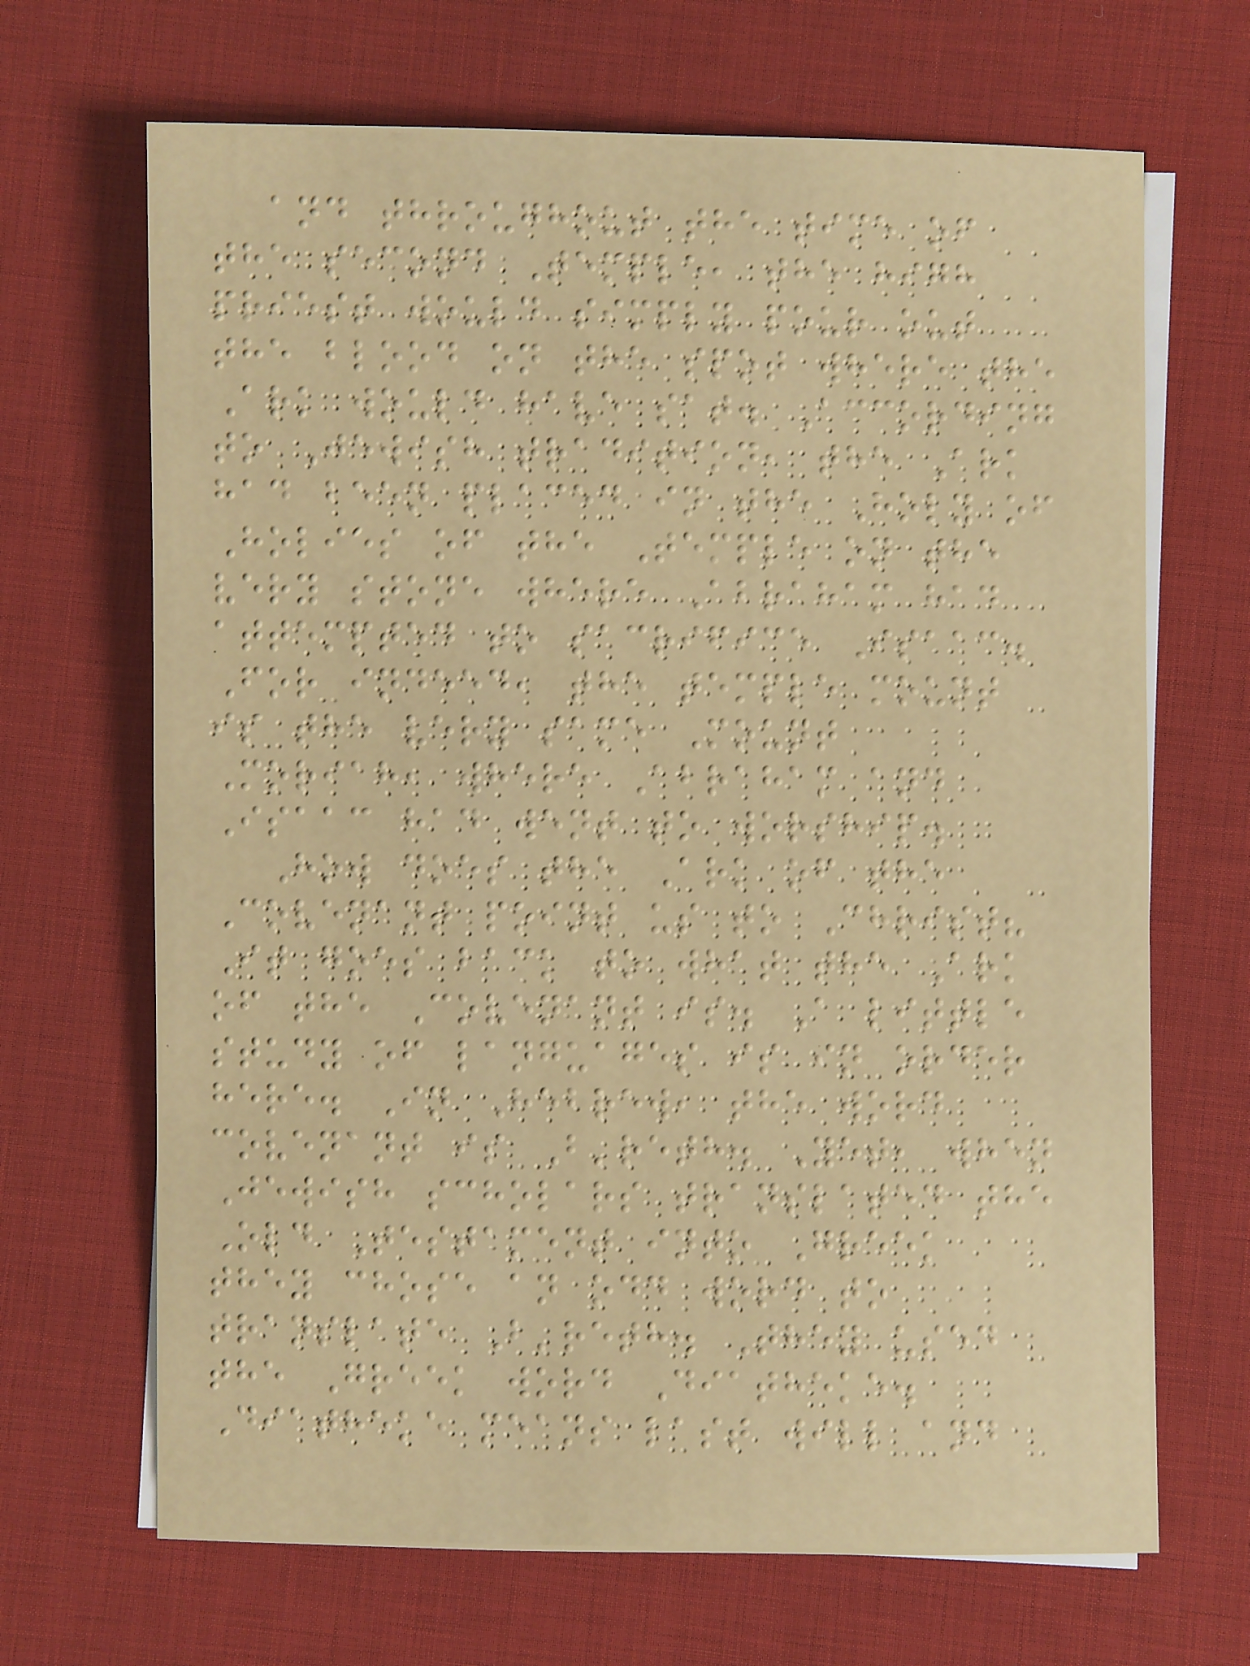and throughout the time of
the second Temple, the high
priest would simply pour out
the blood on the spot where the
Ark would have sat. According
to Jewish tradition, the Ark
had been placed in the Holy of
Holies of the Temple on the
very stone where Abraham had
attempted to sacrifice Isaac.
For indeed, the temple mount
is the very same Mount
Moriah, where Abraham and
Isaac had went to worship.
How does the Ark of the
Covenant point us to Christ?
It goes back to what the Ark
of the Covenant is. A little
study of languages is in order
here. In Hebrew, the word
covenant is B'reth. Yet, when
Jewish scholars translated the
Old Testament into Greek
they chose an odd word to
translate B'reth. They used
the Greek word Diatheke.
Diatheke means last will and
